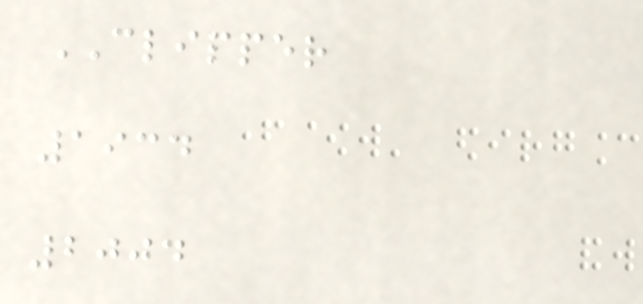CLIPPER
1934
2004
